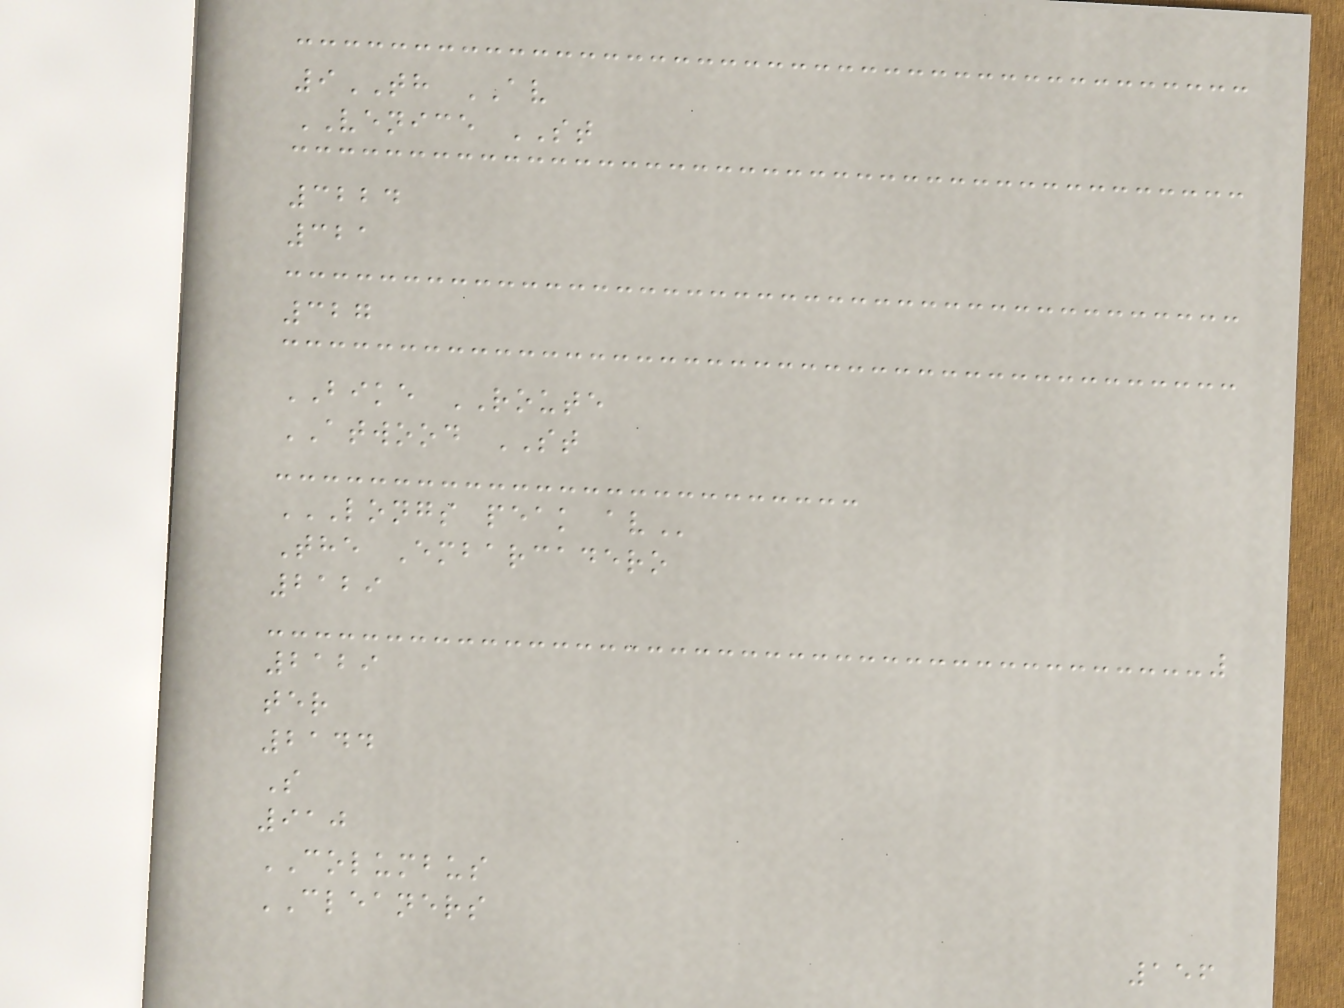9TH AV
VENICE ST
3224
321
327
BIKE ROUTE
ATWOOD ST
LONGS PEAK AV
The Embarcadero
2129
2129
ter
2144
S
910
COLUMBUS
CLEANERS
156
